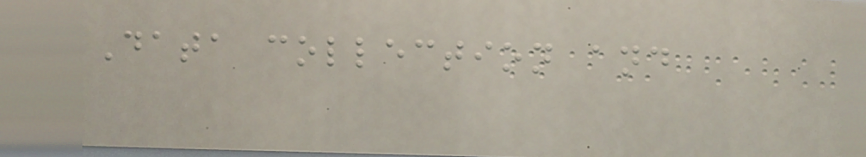Data collection and
